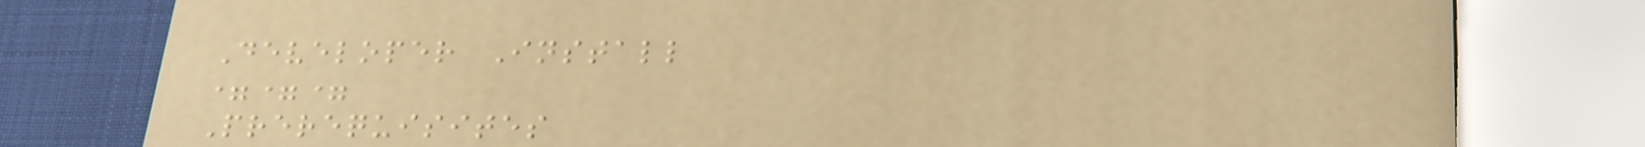Developer Install
===
Prerequisites
